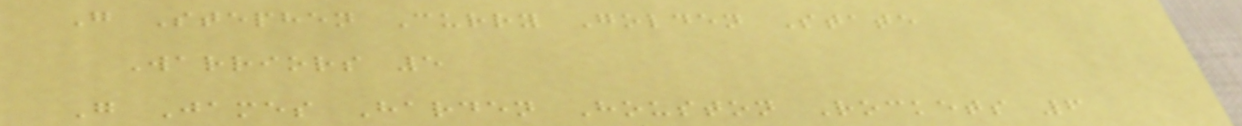G Stephen Curry Golden State
Warriors 5
G James Harden Houston Rockets 6
